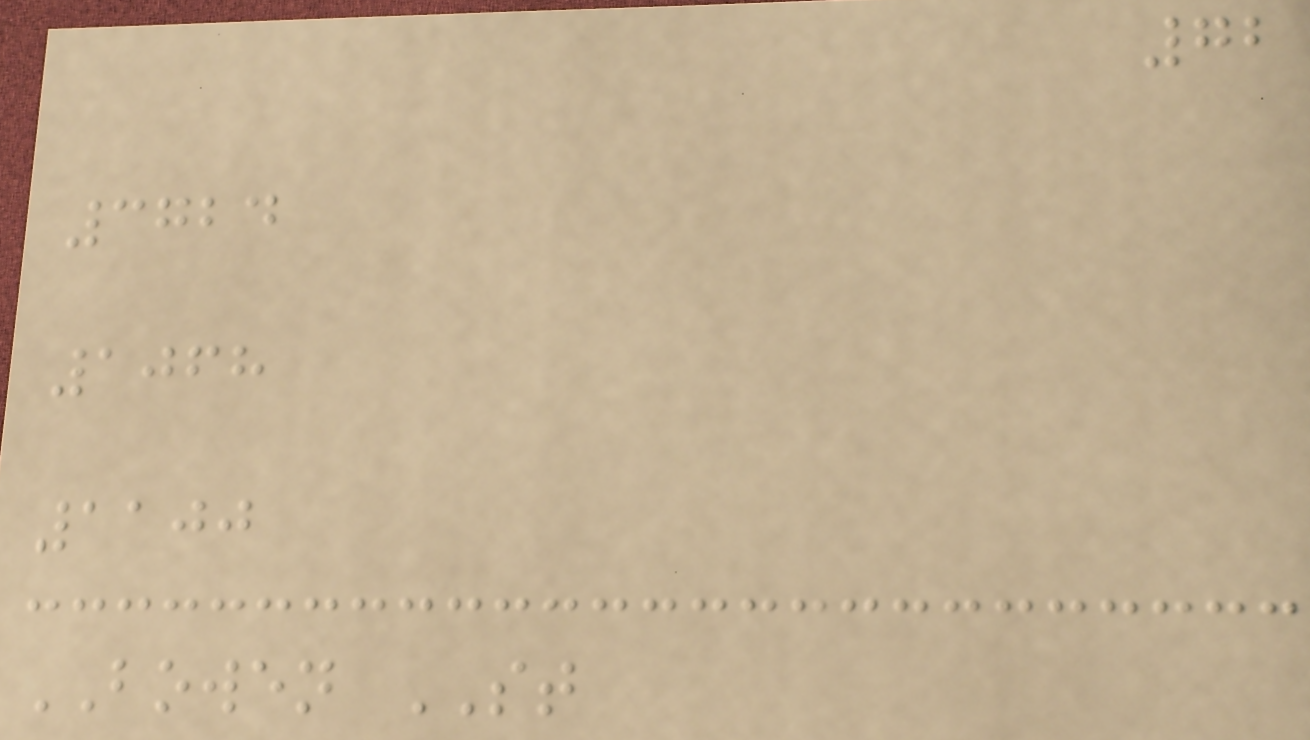72
3724
1068
1100
BOWEN ST
